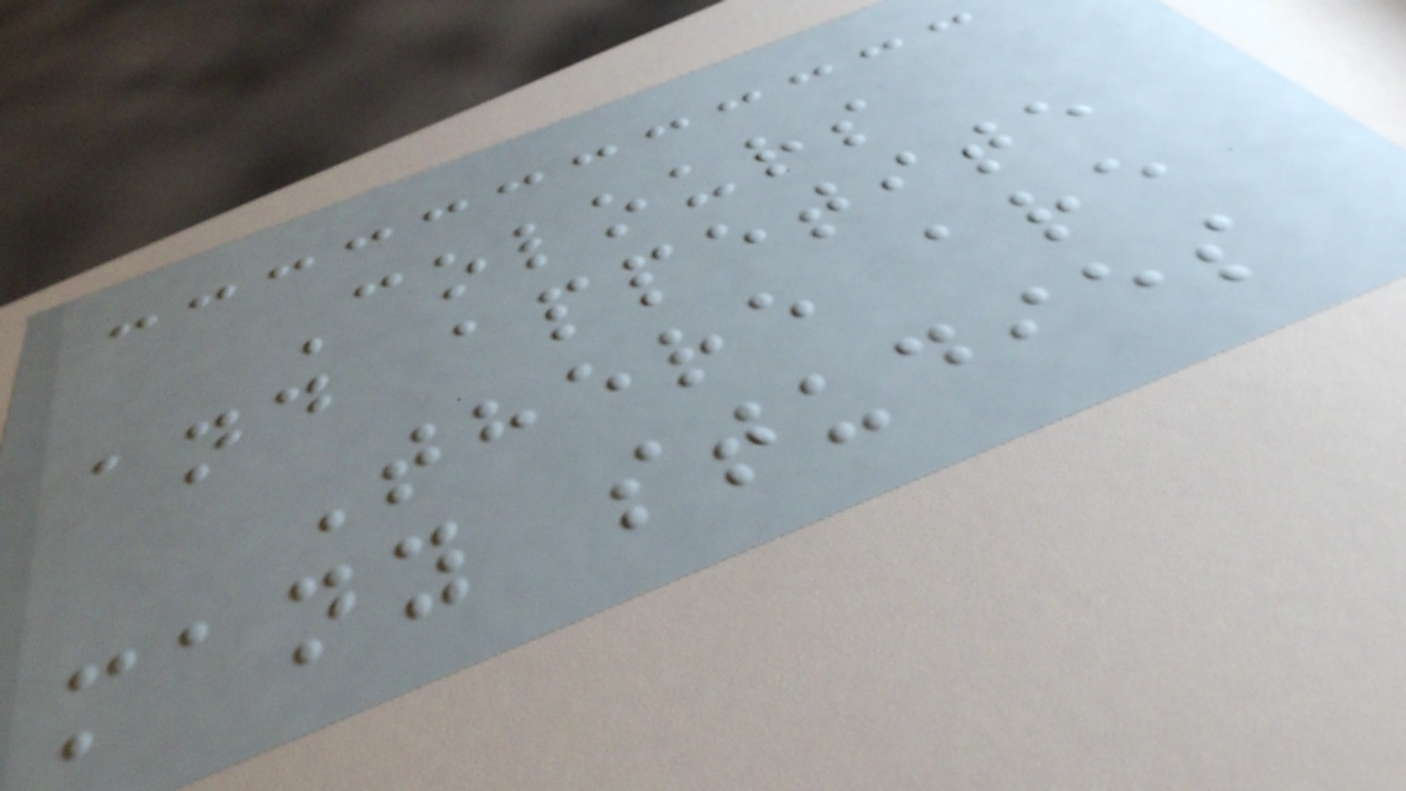Colours
and appetite
There are
many studies
